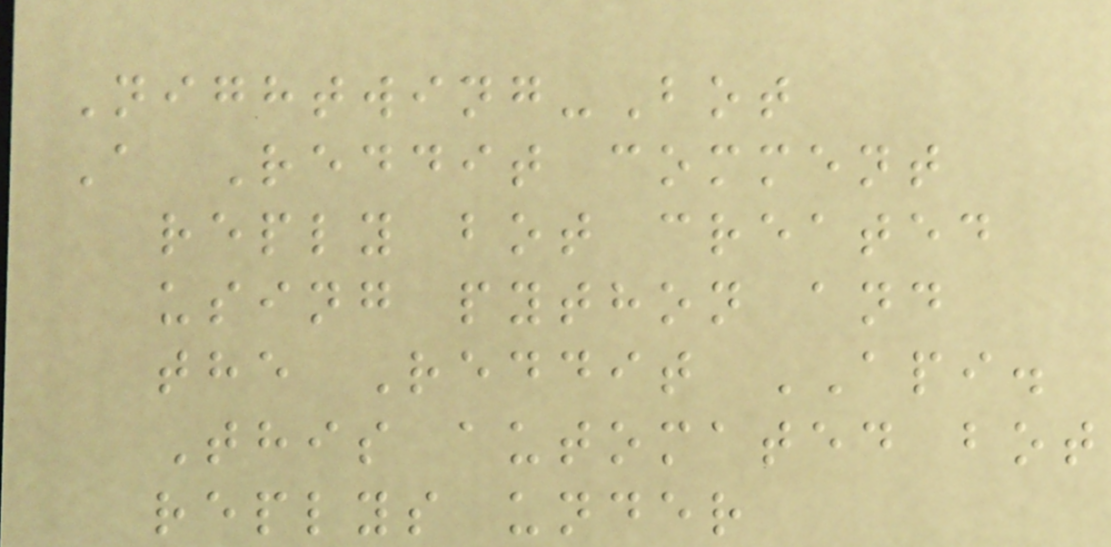Nightwing-Bot
A Reddit comment
reply bot created
using python and
the Reddit API.
This automated bot
replys under
